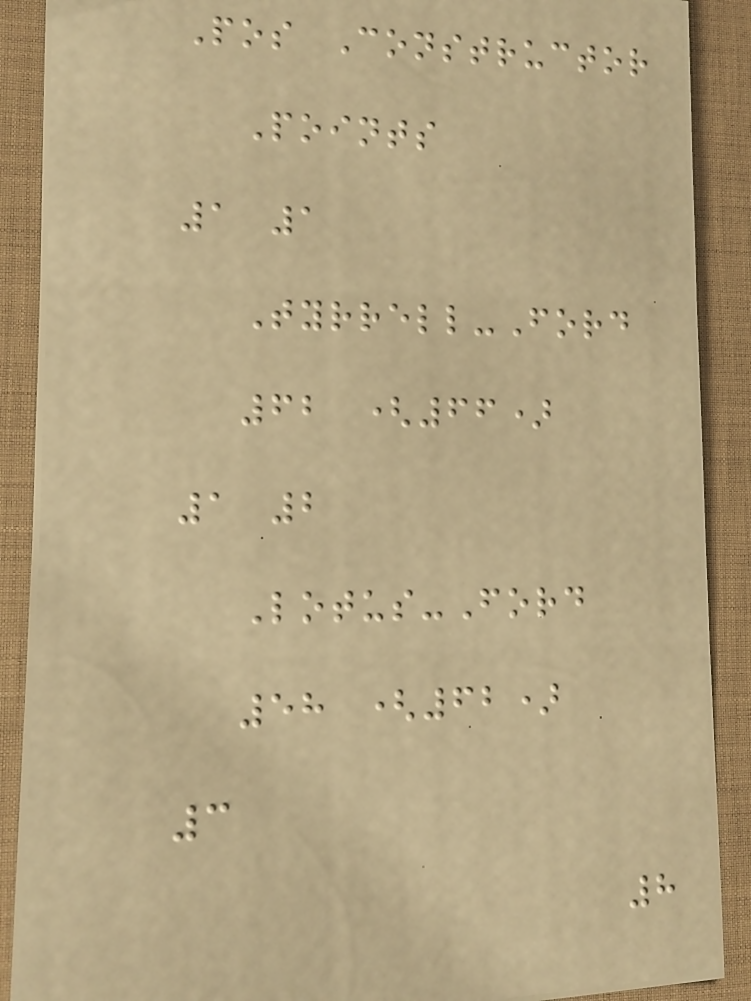Pos Constructor
Points
1 1
Tyrrell-Ford
62 (66)
1 2
Lotus-Ford
58 (62)
3
8
